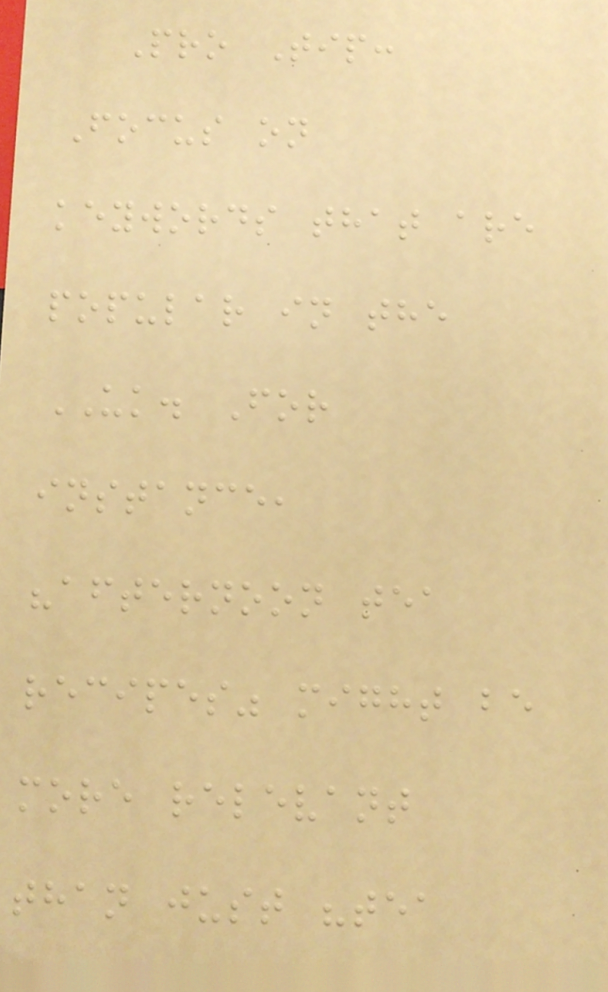Pro Tip:
Focus on
keywords that are
popular in the
UK. For
instance,
"afternoon tea
recipes" might be
more relevant
than just "tea
